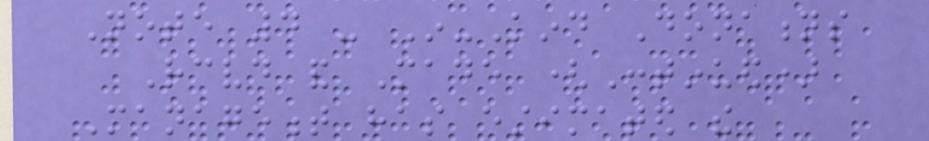Note 4 - In-Kind Donations
Received and Made (Continued)
Management has estimated the
